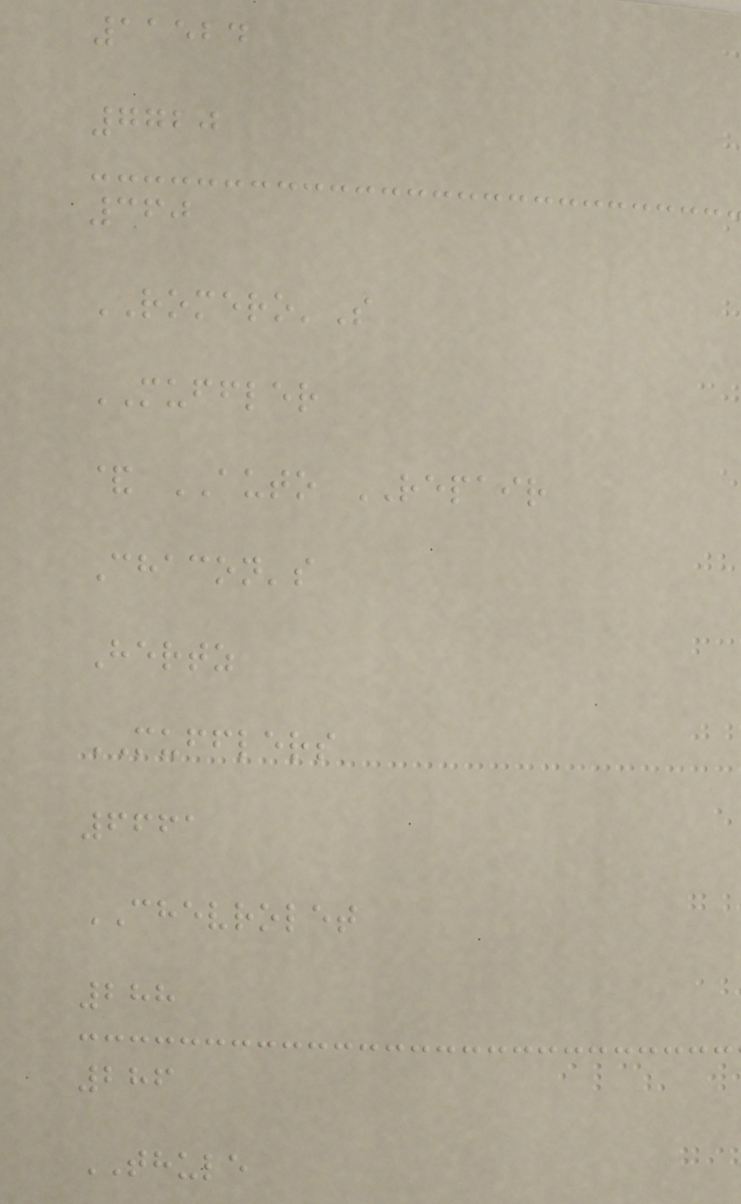11524
7720
360
ROMERO'S
MUFFLER
& AUTO REPAIR
Chacon's
Hertz
MUFFLERS
6661
CHEVROLET
288
286
THULE
